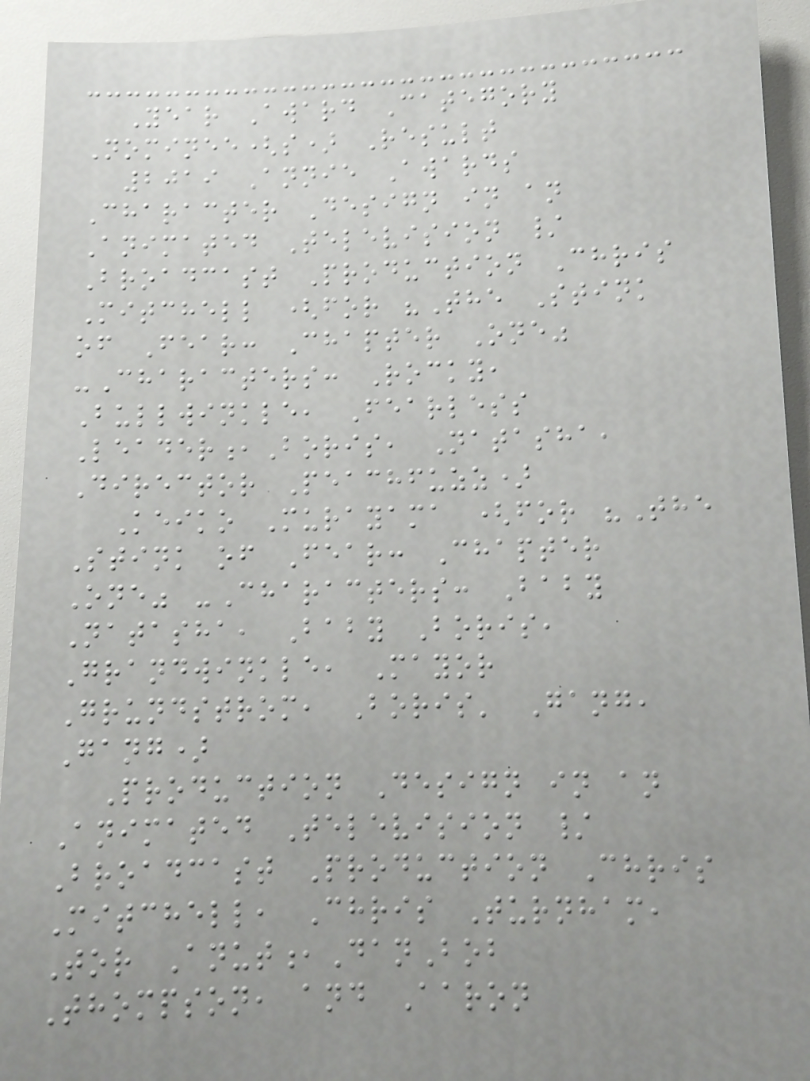Year Award Category
Nominee(s) Result
2019 Annie Awards
Character Design in an
Animated Television /
Broadcast Production Chris
Mitchell (for "The Stink
of Fear: Chapter One"
-Characters: Rocky,
Bullwinkle, Fearless
Leader,Boris, Natasha,
Director Peachfuzz)
Keiko Murayama (for "The
Stink of Fear: Chapter
One" -Characters: Baby
Natasha, Baby Boris,
Grandwinkle, Mayor
Grundstrom, Boris' Gang,
Gang)
Production Design in an
Animated Television /
Broadcast Production Chris
Mitchell, Chris Turnham,
Tor Anut,DanBob
Thompson, and Aaron
